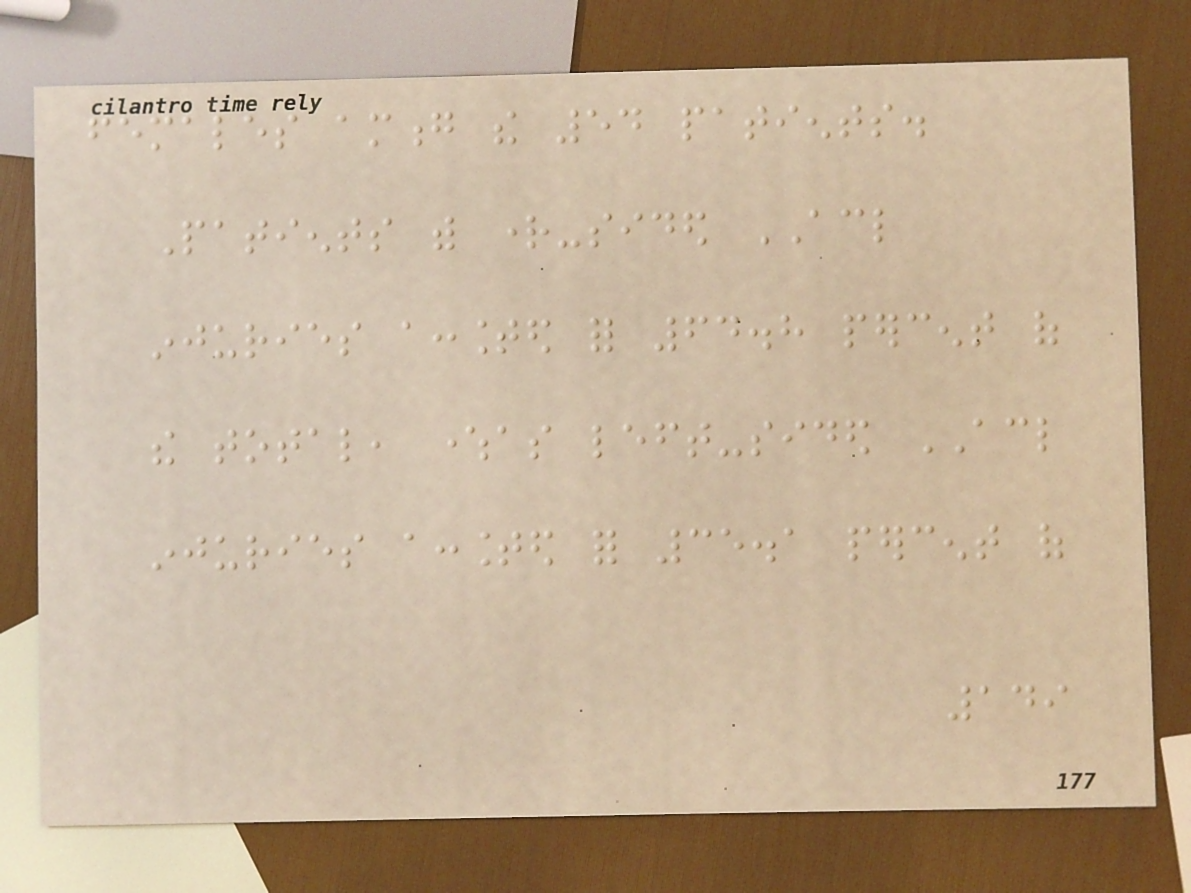females among the 54 patients.
Patients with right-sided ACL
injuries accounted for 64.8 percent of
the total, whereas left-sided ACL
injuries accounted for 35.1 percent of
149
